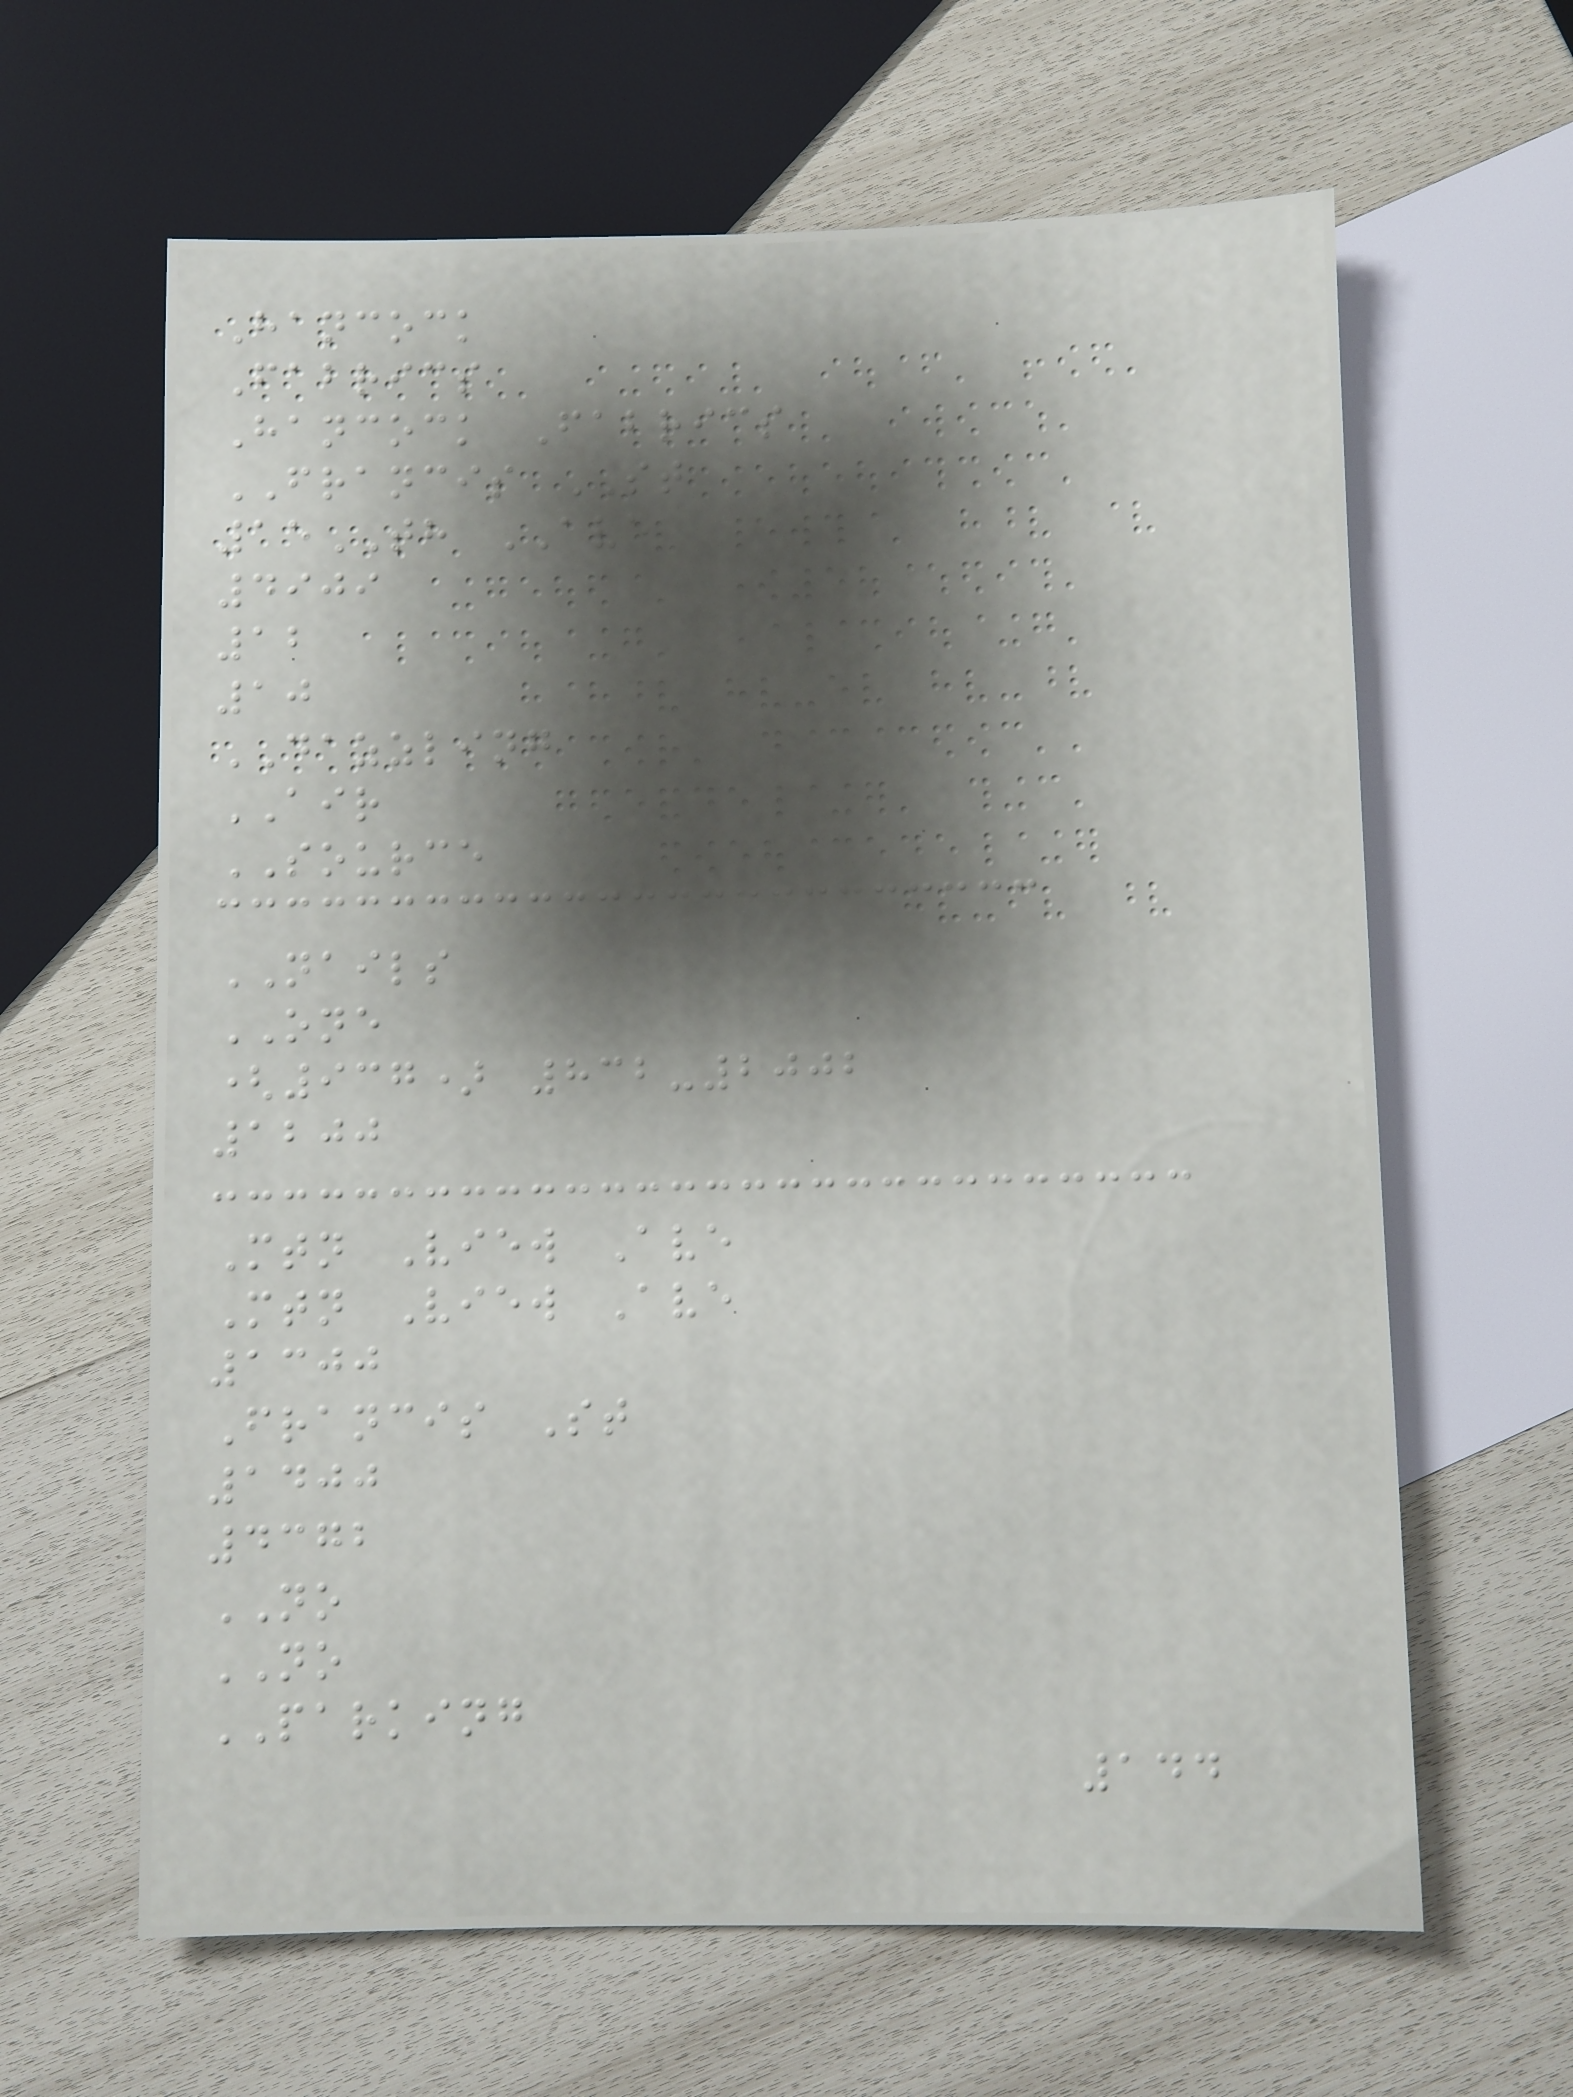Hancock
Fabrics
Hancock Fabrics
FRANCIS ST
15TH AVE
4909
12
10
DAZZLING
AIR
SOURCE
NAILS
ONE
(937) 832-2002
1200
Mtn View Ave
Mtn View Ave
1300
Francis St
1400
4372
NO
NO
PARKING
144
